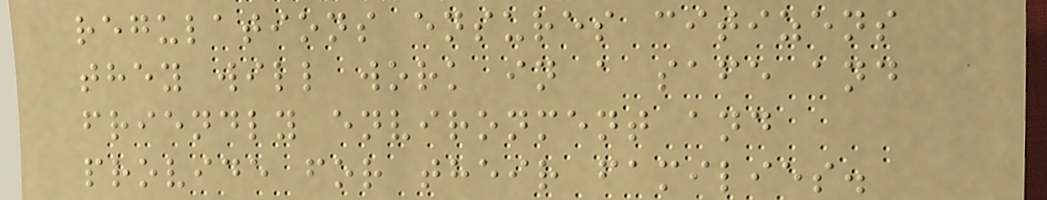regulations ensures citizens
they will work in a safe and
friendly environment and
provide for their families.
